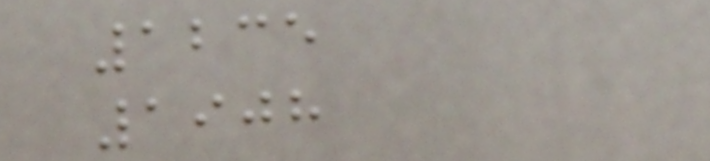1235
1908
